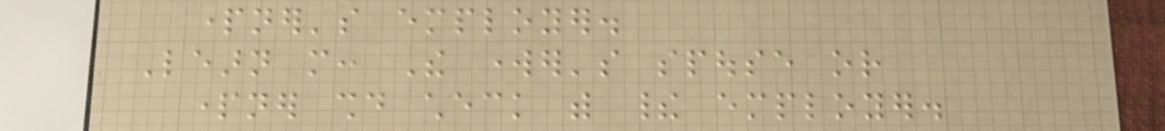partner's employer.
Learn more: The worker's spouse or
partner should check with their employer.
